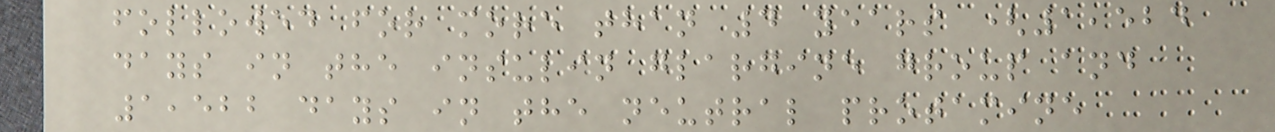followed for more than 4 years (1,524
days in the insulin glargine group and
1,522 days in the neutral protamine
